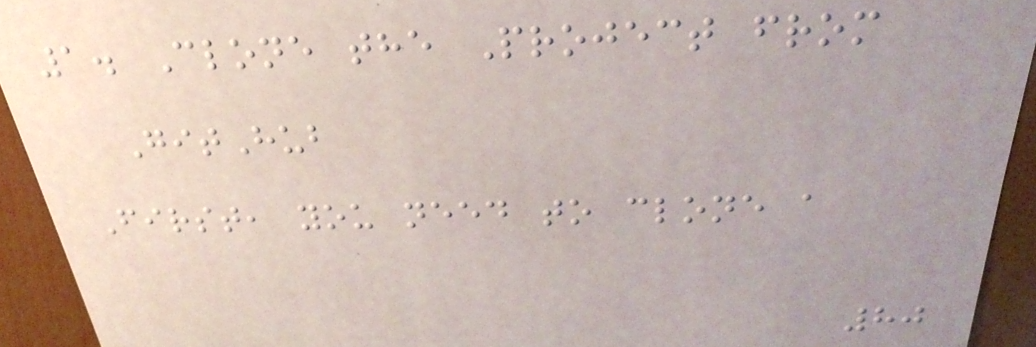1. Clone the Project from
GitHub
First, you need to clone a
80
